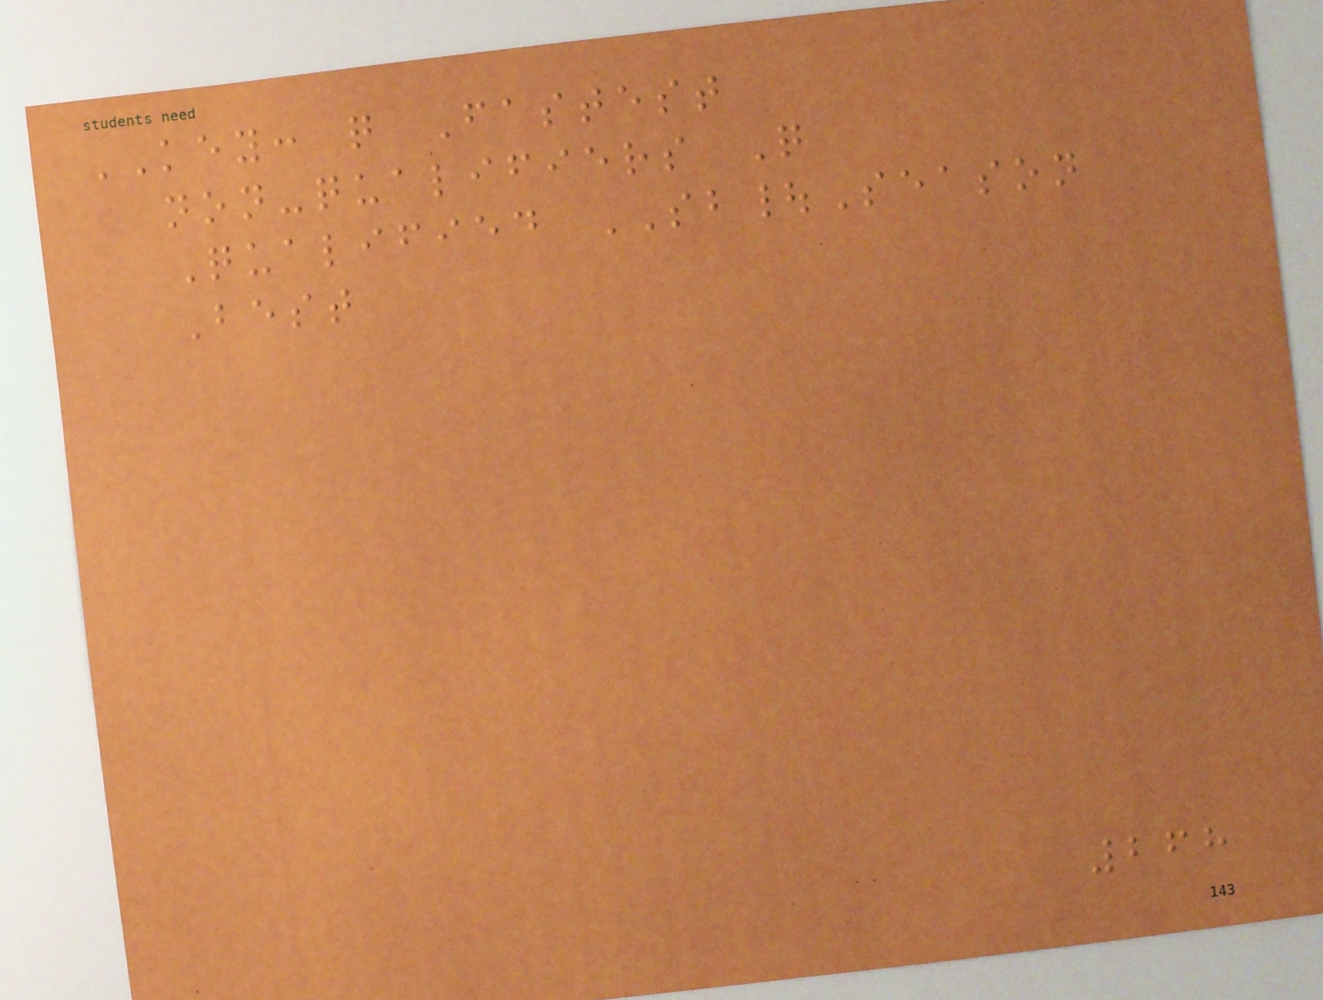KEY: q Fastest
non-qualifiers Q
Qualified SB|Season
Best
268
